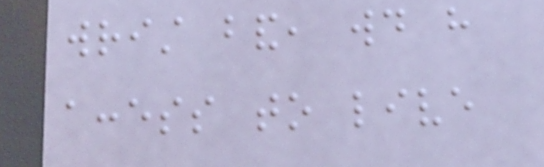wrist band, would have
access to live
